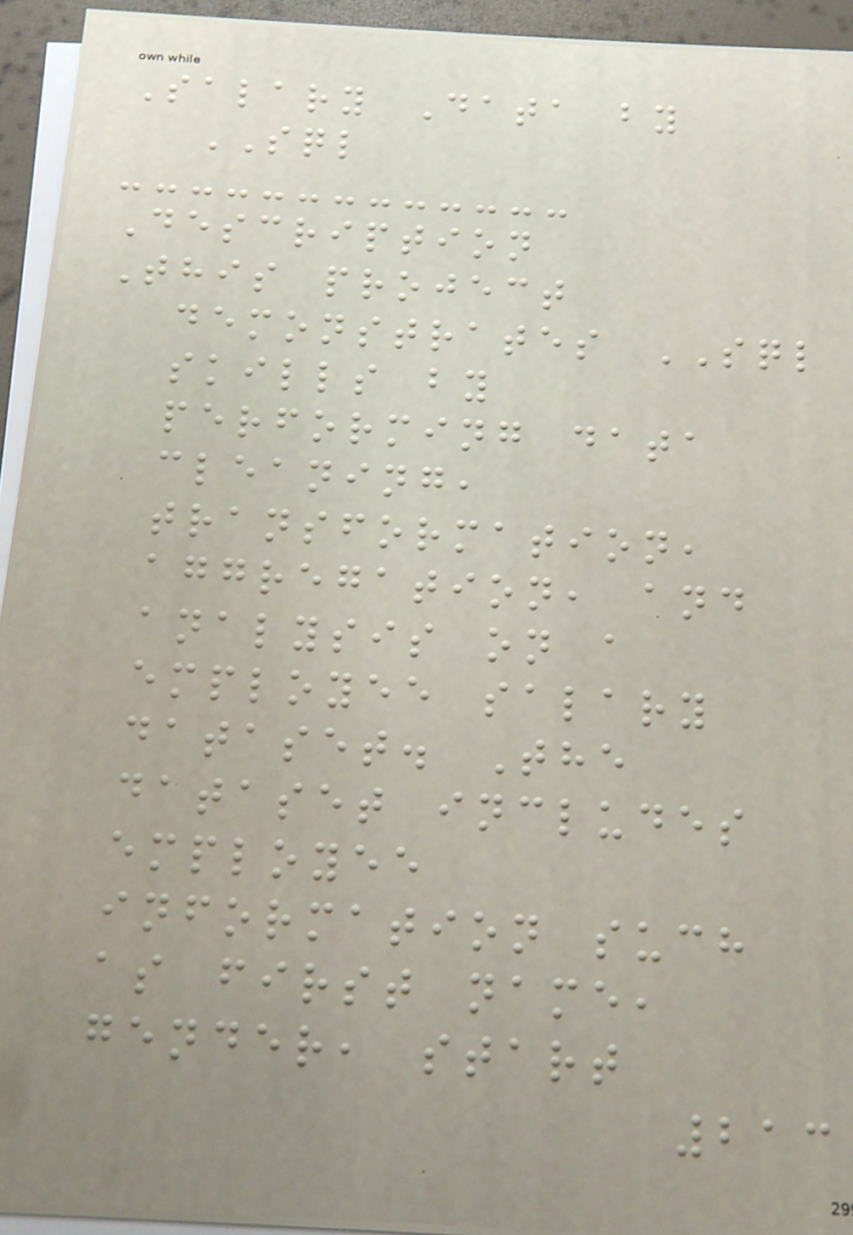Salary Data by
SQL
Description
This project
demonstrates SQL
skills by
performing data
cleaning,
transformation,
aggregation, and
analysis on a
employee salary
dataset. The
dataset includes
employee
information such
as first name,
gender, start
213
